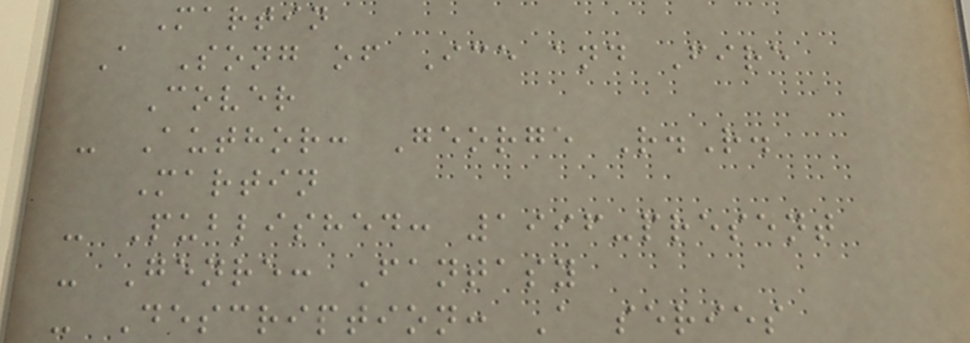Martin
A Song of Ice and Fire
Cover
- Author: George R.R.
Martin
- Published: 1996-present
- Genre: Fantasy
- Description: A series
